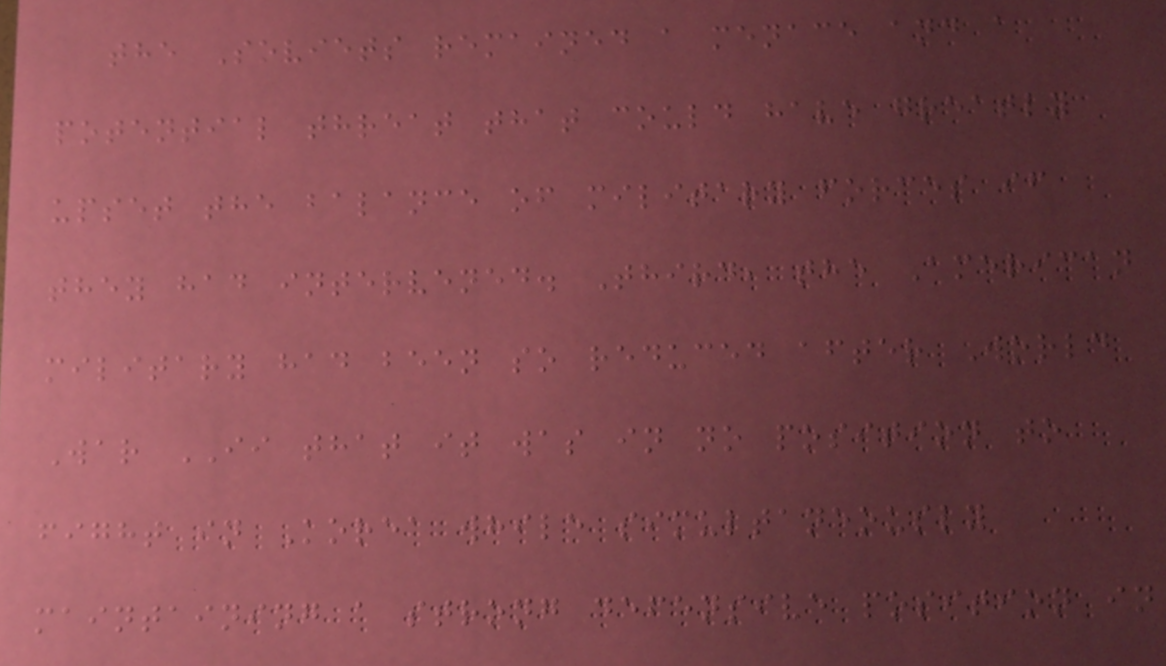the Soviets remained a menace and a
potential threat that could have greatly
upset the balance of military forces if
they had intervened. Third, the American
military had been so reduced after World
War II that it was in no position to
fight in Korea while simultaneously
maintaining a strong defensive position in
